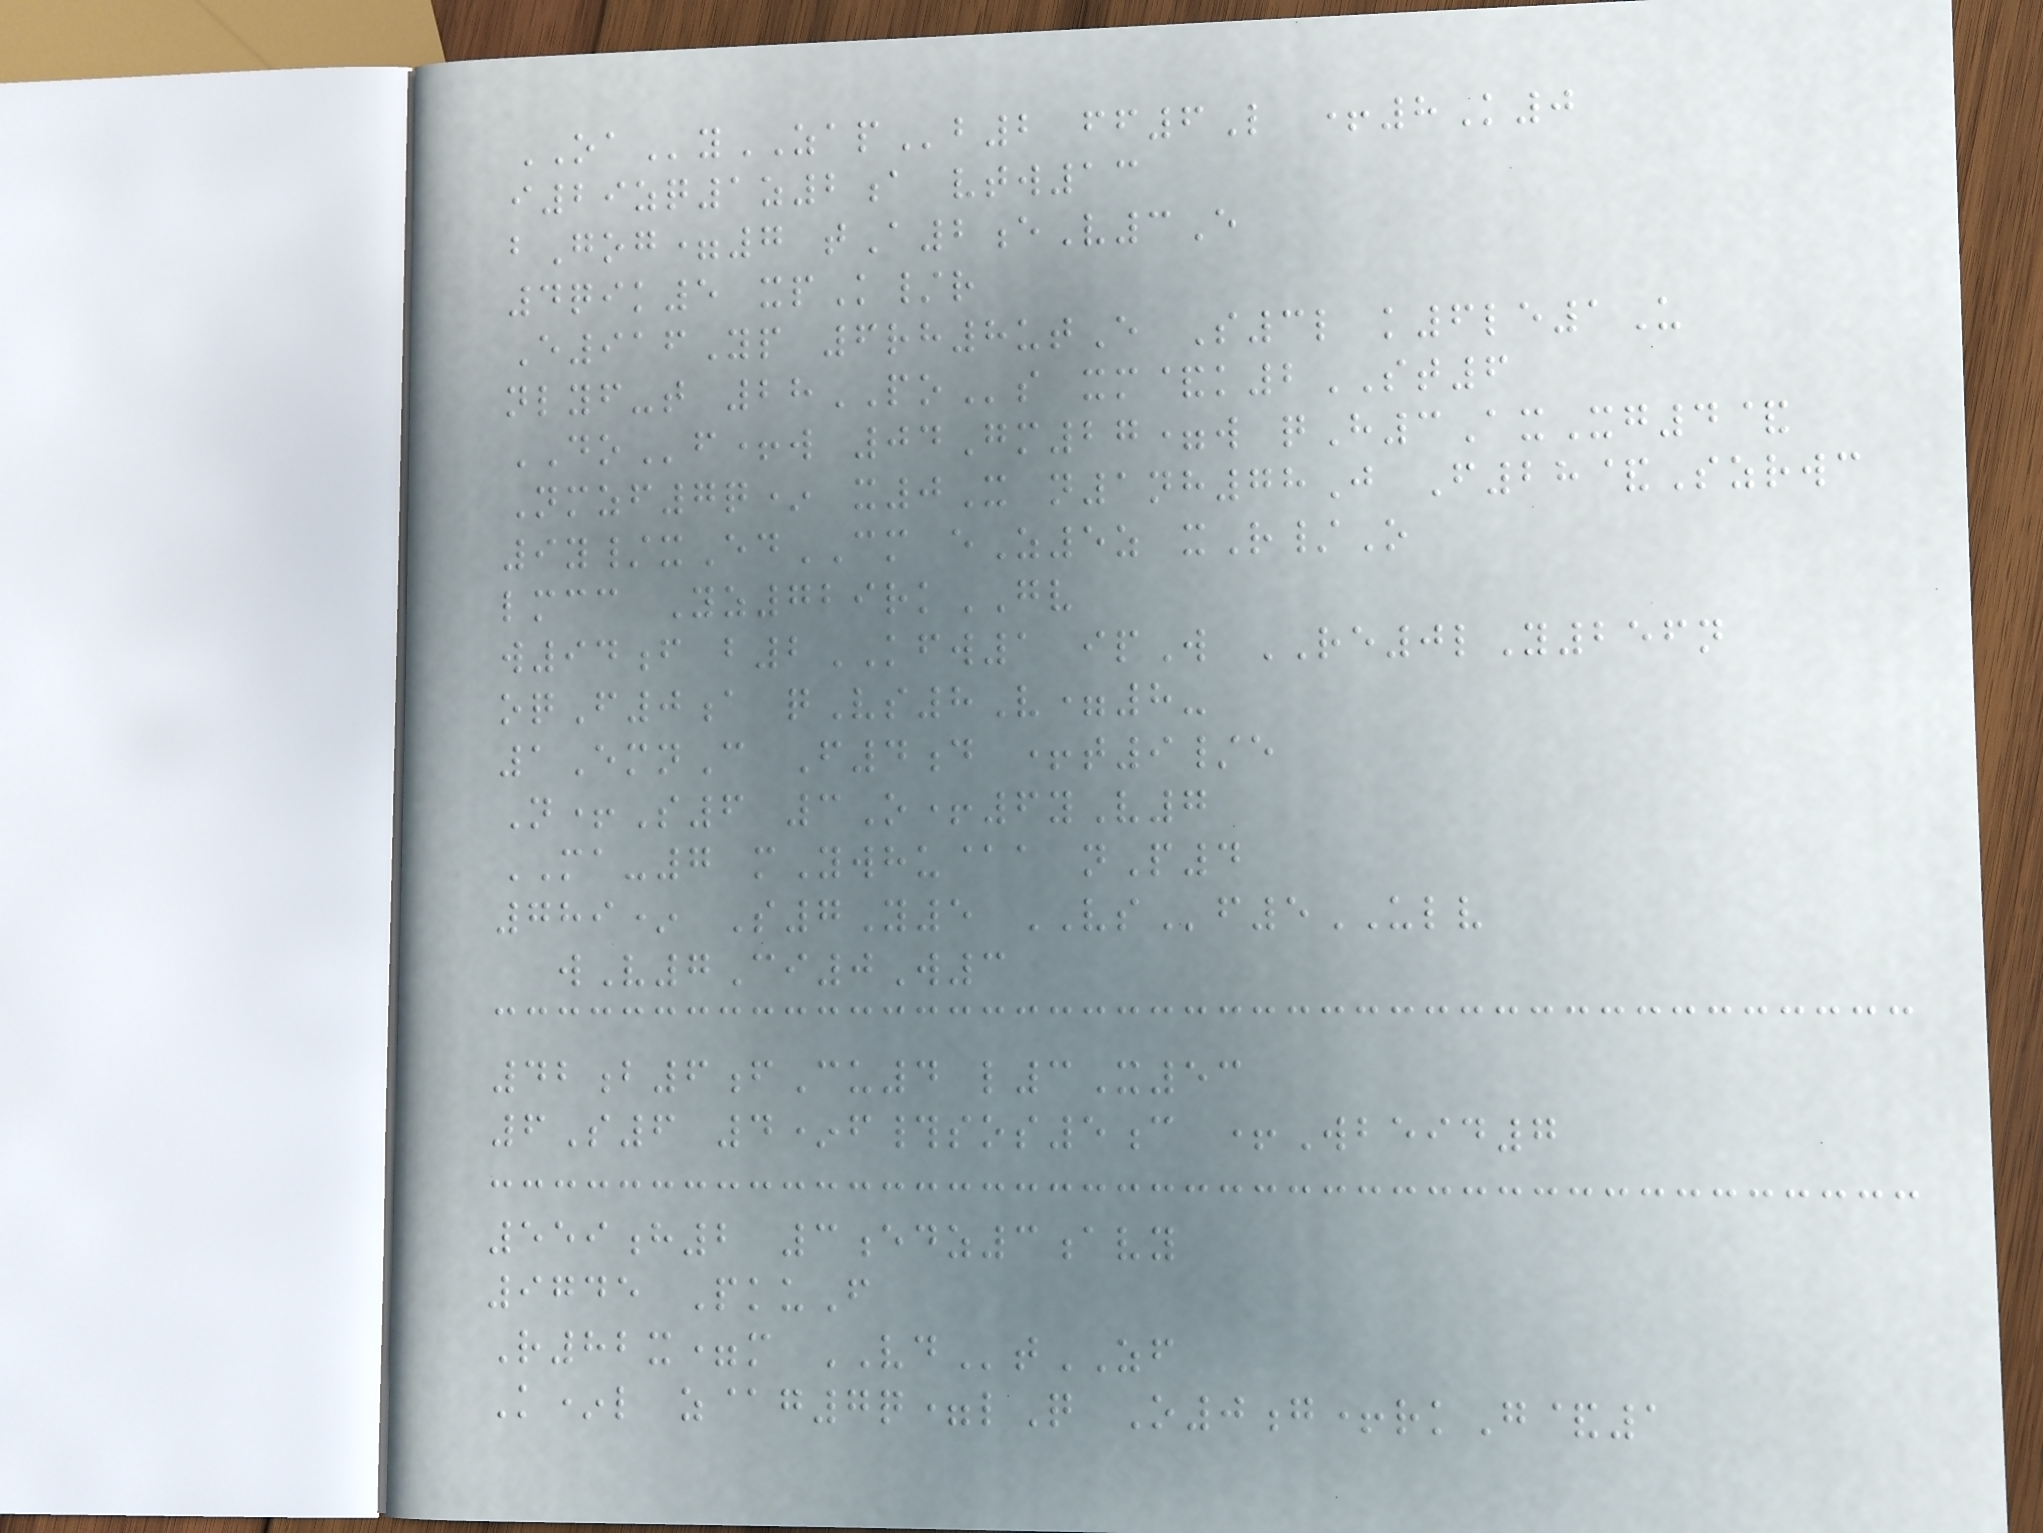OAyZAPb2 ff6L +8K0
i29zq1z2a vtw13
bGog=7 tA2eV3E
4qik5 xpK/r
E916Yp 6rh8utE S3l k6le1U
nlyf-t 28POs xm&k2ST6
DOf+w 04Gm27=w qH3AxXg4&
Nmzf7q* x0X n1nh78J F28&Szrwc
9y/xEdCM eZ5z xR/O
lmcc Yz729rkGV
w94f b2KFW1 ipW RE0lY256n
oqF0a qVs8V=8-
1EmnC F4d +t9/e
N+S6 3O+6yV7
MA-7 mYwhu@a nP4
789* S7Y5 VSf5ULV
wV7Ci0W3
42b6fCu4 l3X53
6S6 4*f#sos5c +Wbeid7
559h2 3edz3avy
9745 PkuF
R82x=m VDtZF
K*l z@g7q=lQ O0g+rkG&1
